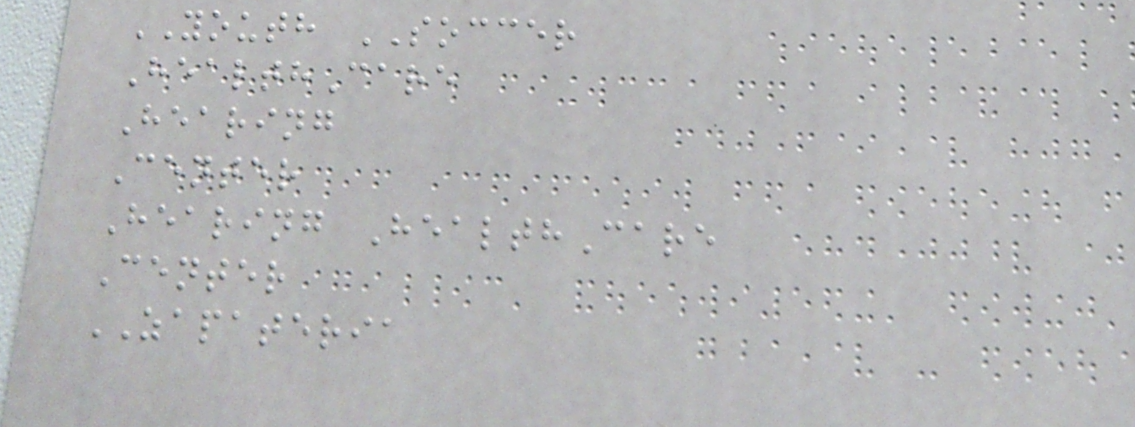YOUTH SOCCER
HealthCare
Hearing
Center
Hearing HealthCare
Center
ZAPATERIA
